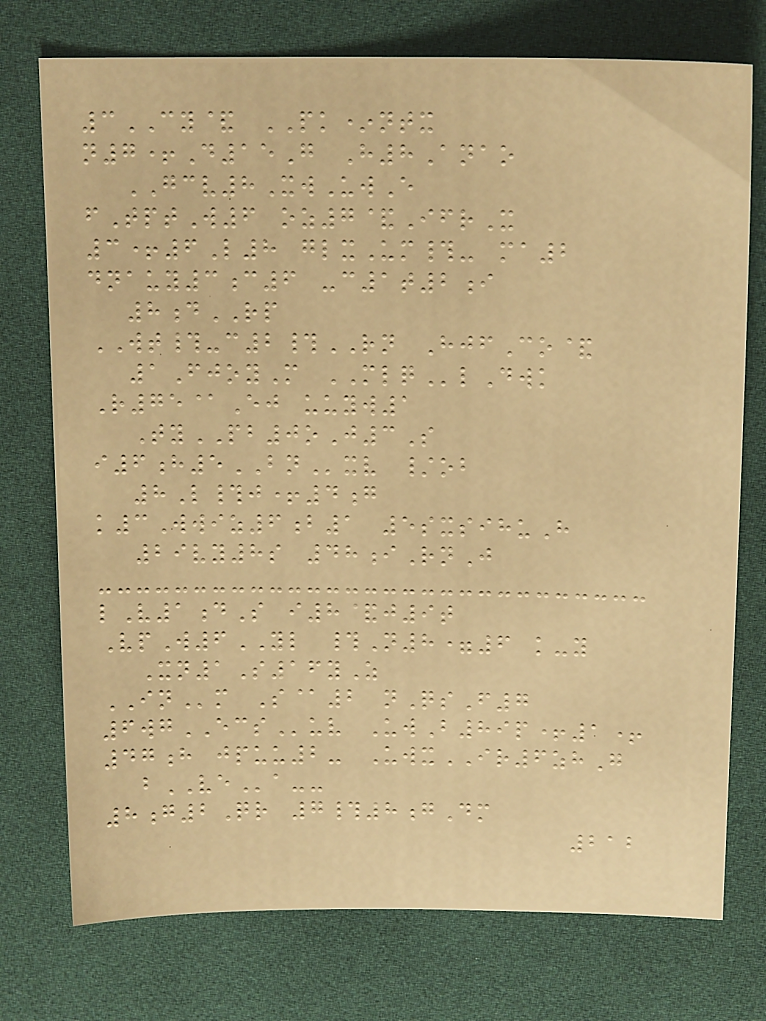3CY& PK*ntx
n7+D15G H8Anao
GCV8XwUwE
fTptW6 oz7&IfrX
3+6L8 glxUm#- ma2
dnauy3c6 -c1t2i
8dRP
WT#-c2#RN HjfCo&
1FjoyM MLQlDwk
R75@Ej uuyw1
TyPB0oJ3S
i6h5BNxv /ob
8L#j+4g
k3Wwiz6b1 5sxsihuH
29vy8s 48iRnJ
lV1dS i8&j9t
VpW6YL #N8=6 k-y
Xn1S16yZ
INm S@2 nQsF7
6wgECSuv UwB89p+1+
47h jpuu2- UwxIR6zhG
bVEa--
8g2Qr 7#8gDm
212
